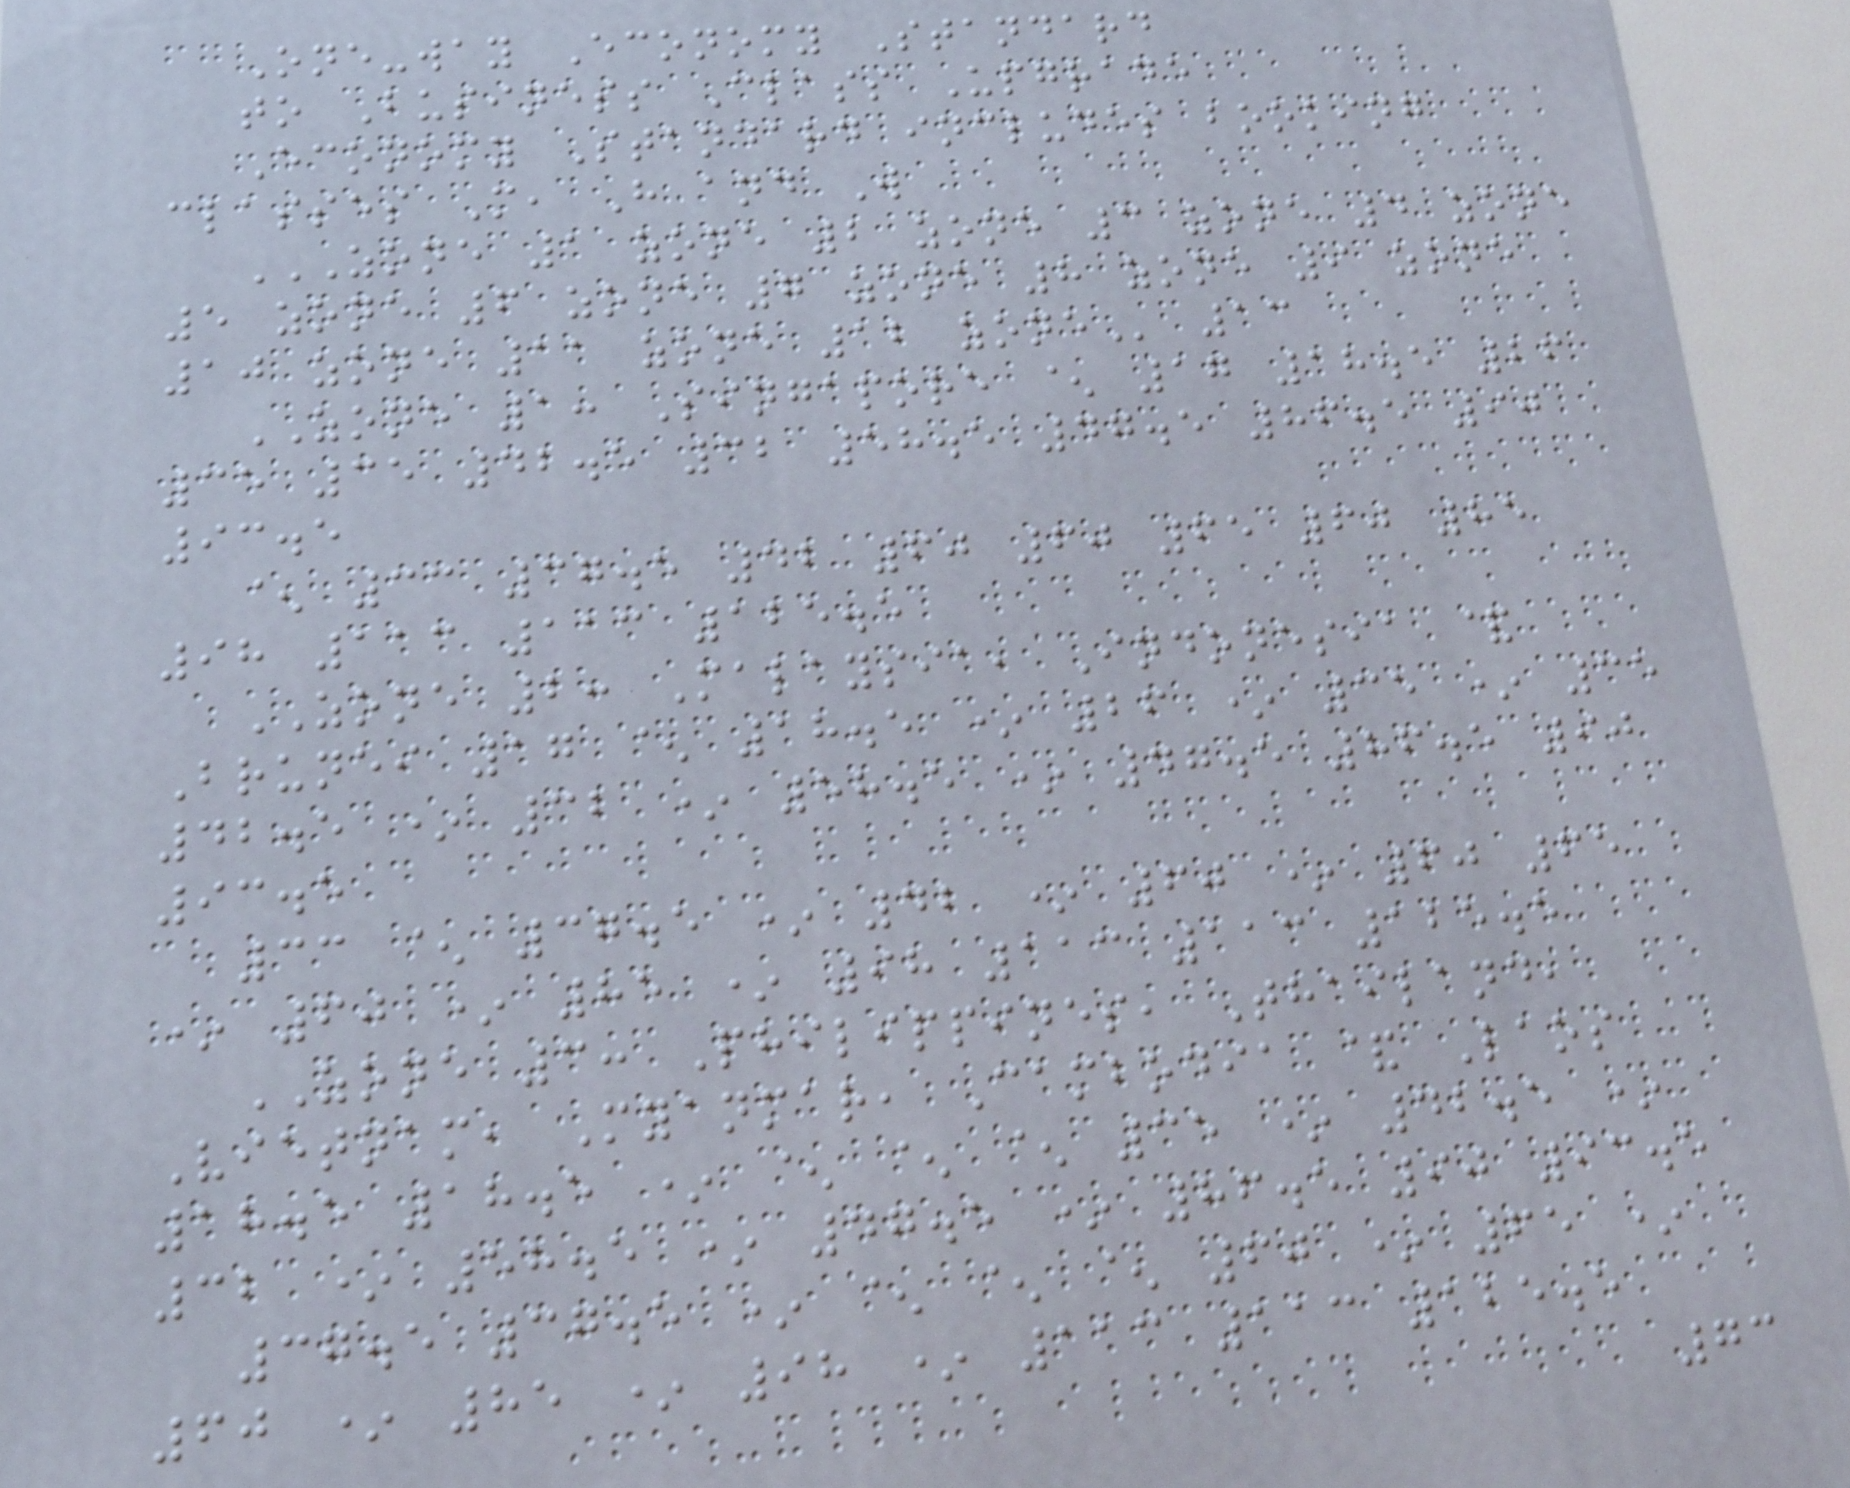One-way Economy Standard
to Business Class Upgrade
Economy Standard includes booking
classes M, H and W
ZONE 1 ZONE 2 ZONE 3 ZONE 4 ZONE
5 ZONE 6 ZONE 7 ZONE 8 ZONE 9 ZONE
10 ZONE 11 ZONE 12 ZONE 13
ZONE 1: Singapore ^ 17 18.5 26
35 35 42.5 32 58.5 47.5 86.5 90
93.5
^ 33 37.5 42 60 60 65 60 85
98 113 113 125.5
ZONE 2: Malaysia, Indonesia &
Brunei 17 ^ 18.5 * 26 * 35 * 35
42.5 * 32 * 58.5 * 47.5 86.5 90
93.5
33 ^ 37.5 * 42 * 60 * 60 65
* 60 * 85 * 98 113 113 125.5
ZONE 3: Philippines, Thailand,
Vietnam, Myanmar, Cambodia & Laos
18.5 18.5 * ^ ^ ^ 35 * 42.5 *
32 * 58.5 * 47.5 * 86.5 90 93.5
37.5 37.5 * ^ ^ ^ 60 * 65 *
60 * 85 * 98 * 113 113 125.5
73
